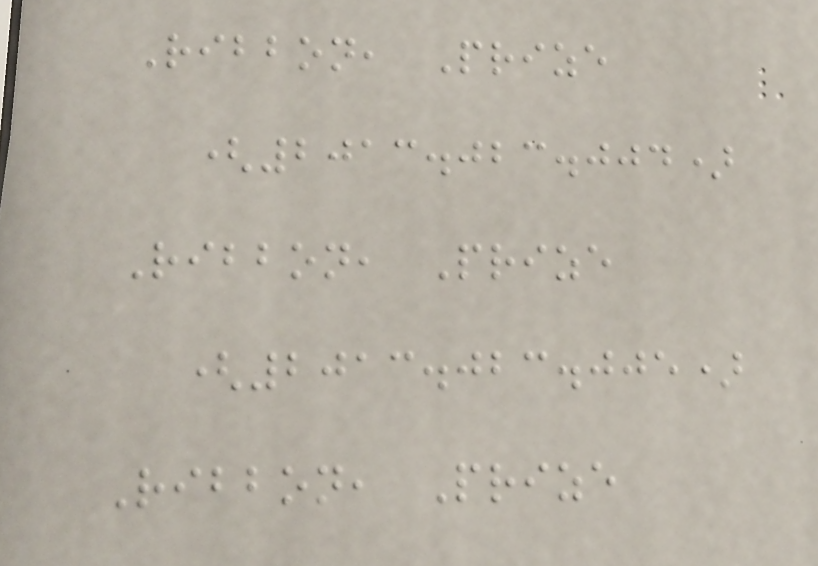Ribbon, Prize
(2013.023.004)
Ribbon, Prize
(2013.023.005)
Ribbon, Prize
